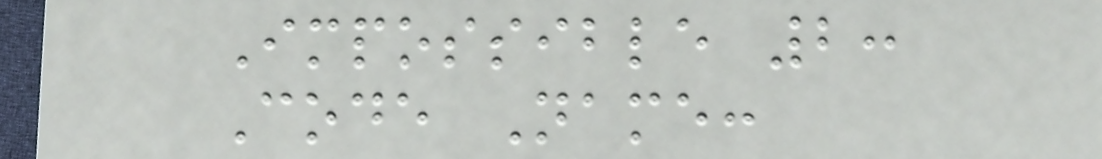Impossible 2:
Code Name:
